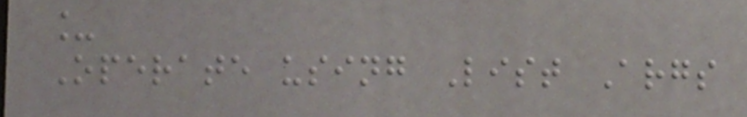_
Operate using List Args
